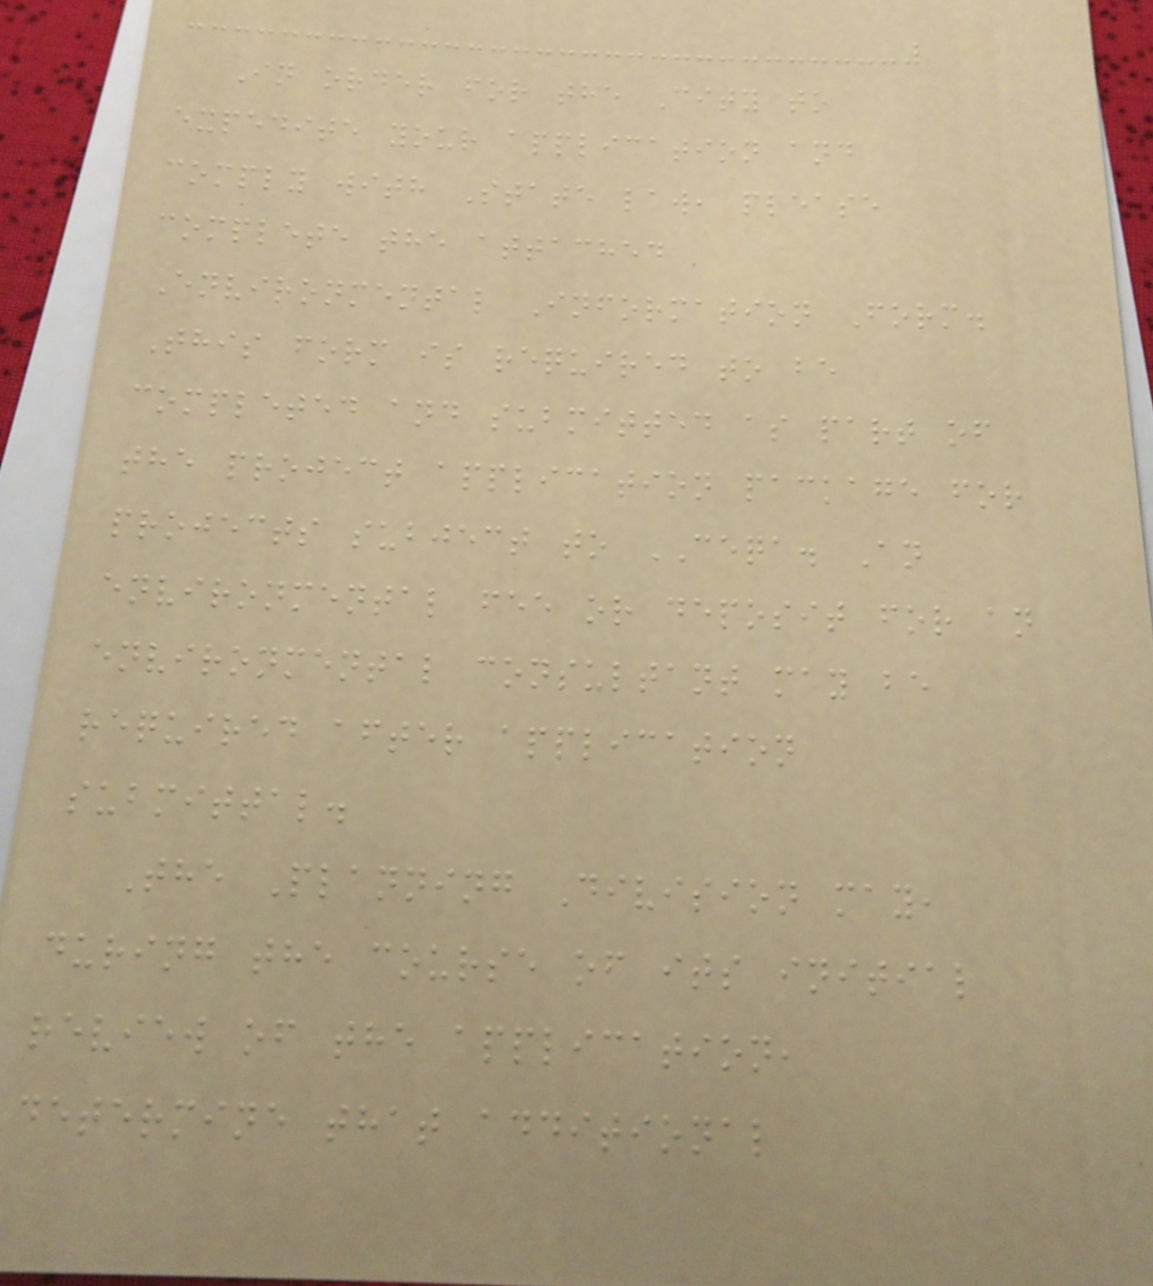In order for the City to
expedite your application and
comply with State law, please
complete the attached
Environmental Information Form.
This form is required to be
completed and submitted as part of
the project application package for
projects subject to CEQA. An
environmental fee or deposit for an
environmental consultant may be
required after application
submittal.
The Planning Division may,
during the course of its initial
review of the application,
determine that additional
